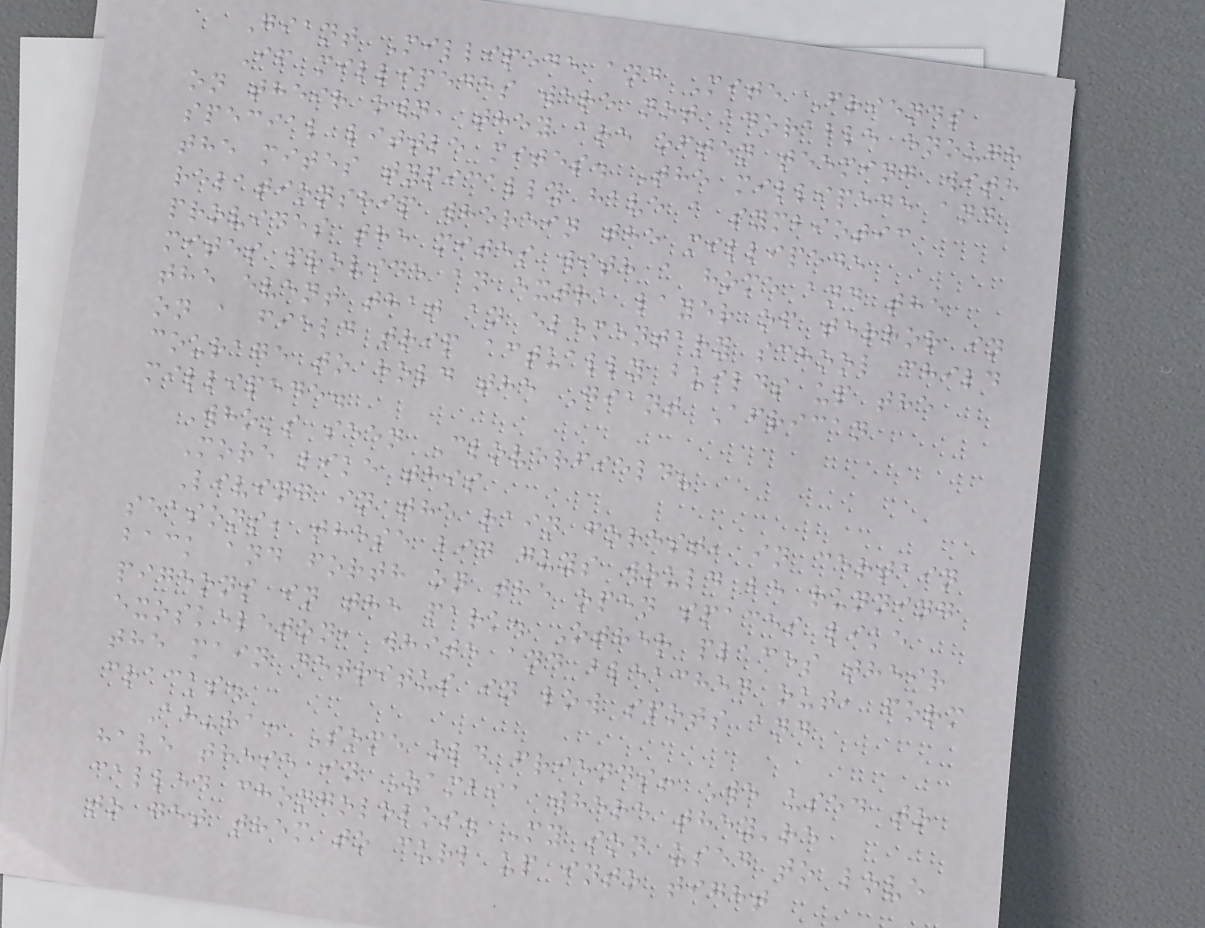Giant Millipede and Mite Friends
If millipedes were not adorable enough
on their own, they are often teeming with
special little mites. The millipede and
the mites typically have a symbiotic
relationship wherein the millipede
provides the mites with a home and the
mites provide an extra layer of terror in
the event that an elementary school child
on a field trip actually builds up the
courage to hold the Giant African
millipede.
Who's seen Cloverfield?
More like this
Living in the rain forest, in certain
seasons, these big guys would be running
back and forth on the open spaces like
pigeons in the park. Other places their
exoskeleton, white and bleached out, form
the main detritus in low spots and
cracks.
Ah-ha! Some old friends! We used to
have these in Zambia where they're
called chongololos. My son used to love
to get them to curl up into tight
